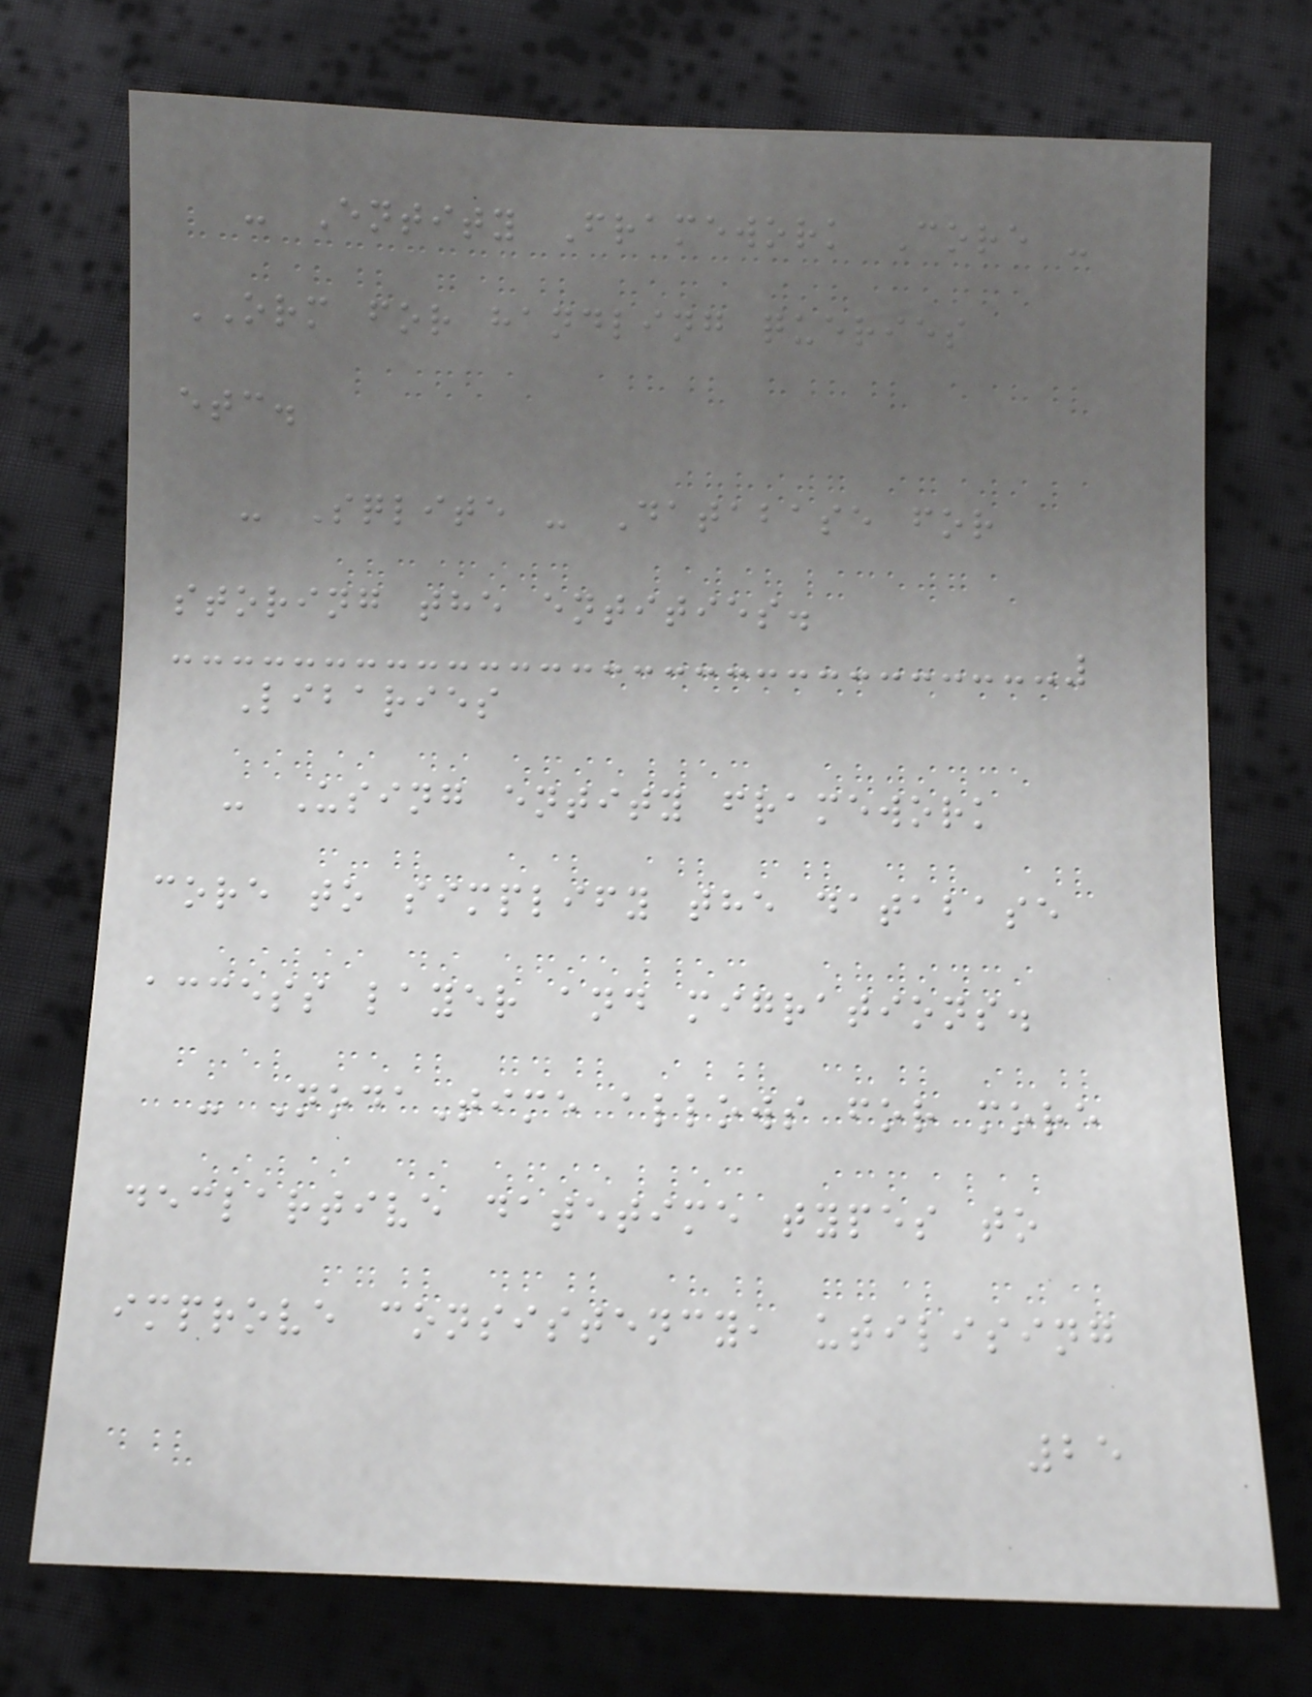- Entity Framework Core -
ORM for handling queries
etc.
- Sqlite - Database for
storing the entities.
Libaries
- Using entity framework
core to simplify the database
access layer and migrations.
- NodaTime allows for more
declartive datetime types to
improve consistency, utilising
25
